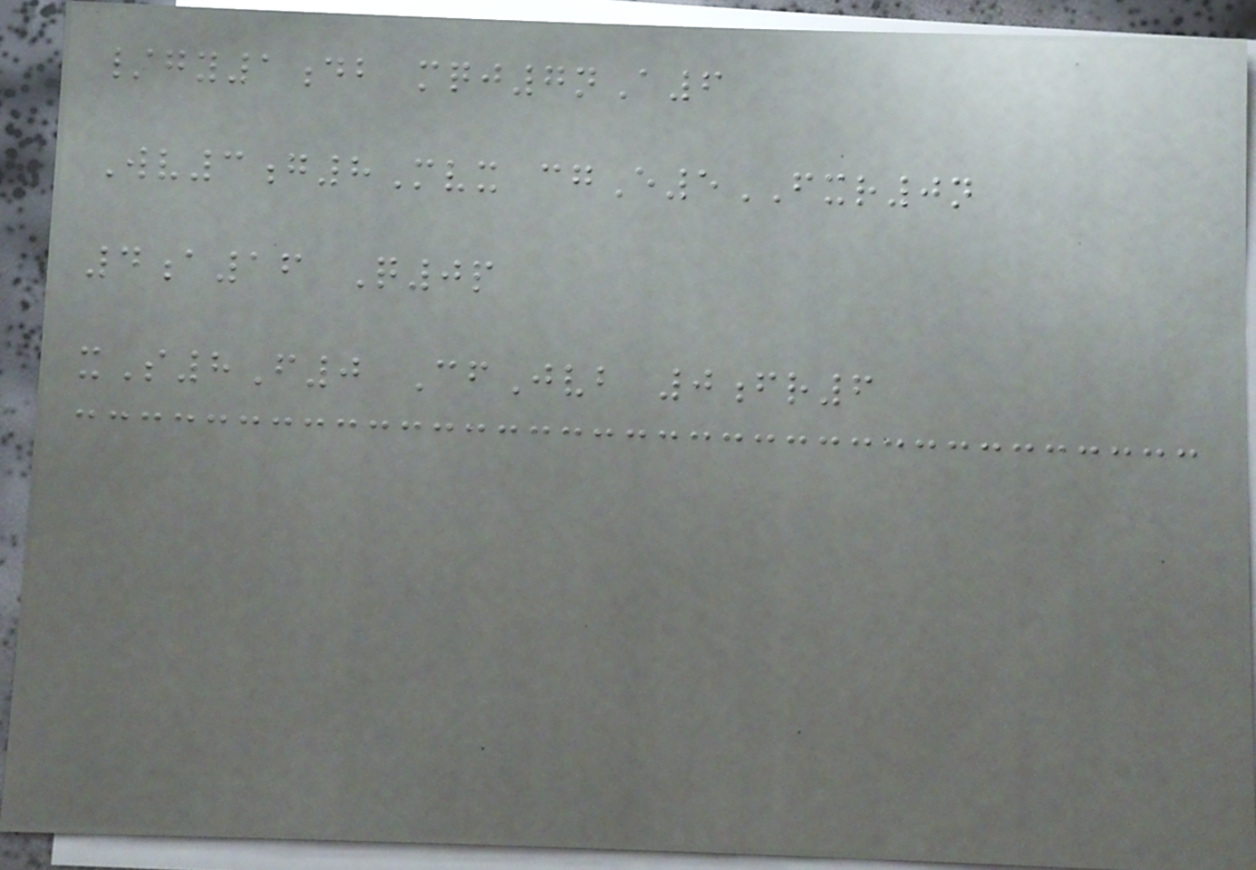/gy1db mqj7nA6
Wv3g8Mvx cgE5FXR0n
4a16 Q0p
xS8F0 CfJvb 0fr6
